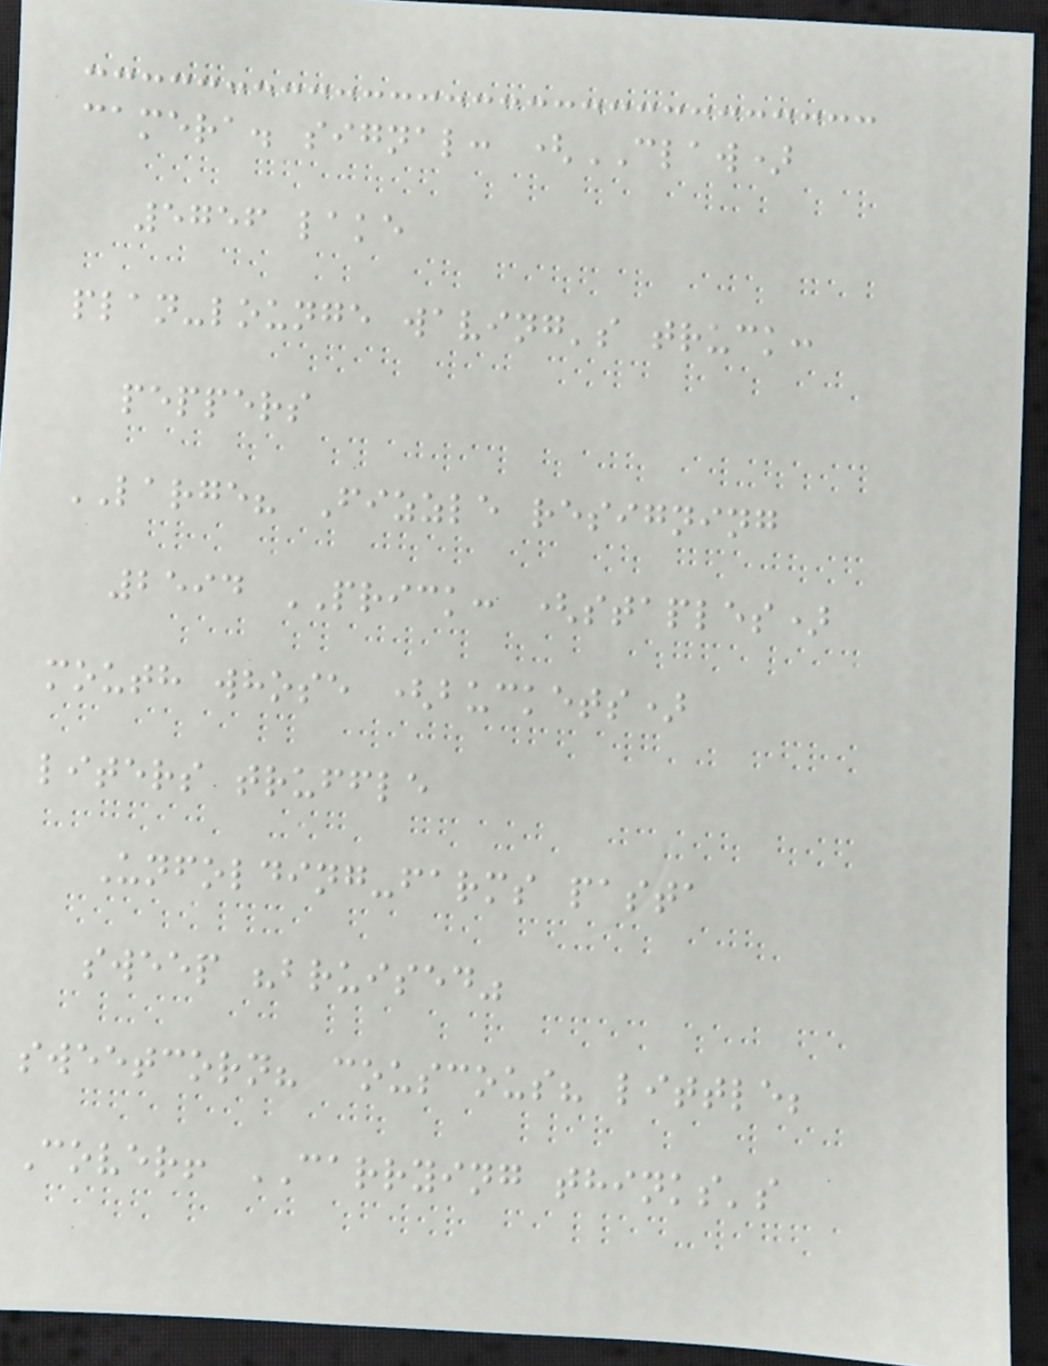camera. signal: (CLAW)
5756 lake
plan-lounge waving's truck:
peppers
LARGE? Fizzle resigning
2594 PRICK: (staples)
mouth whose (buckets)
liters truffle
Unfolding-farms pasta
sweep "bruised"
sweetcorn? couscous? little;
Cover! CARRYING thinks's
